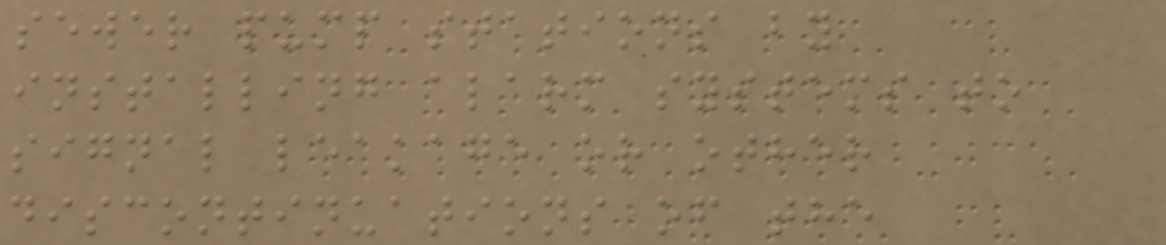sewer pump stations by
installing alarm systems to
signal leakage or other
discontinuations of the
